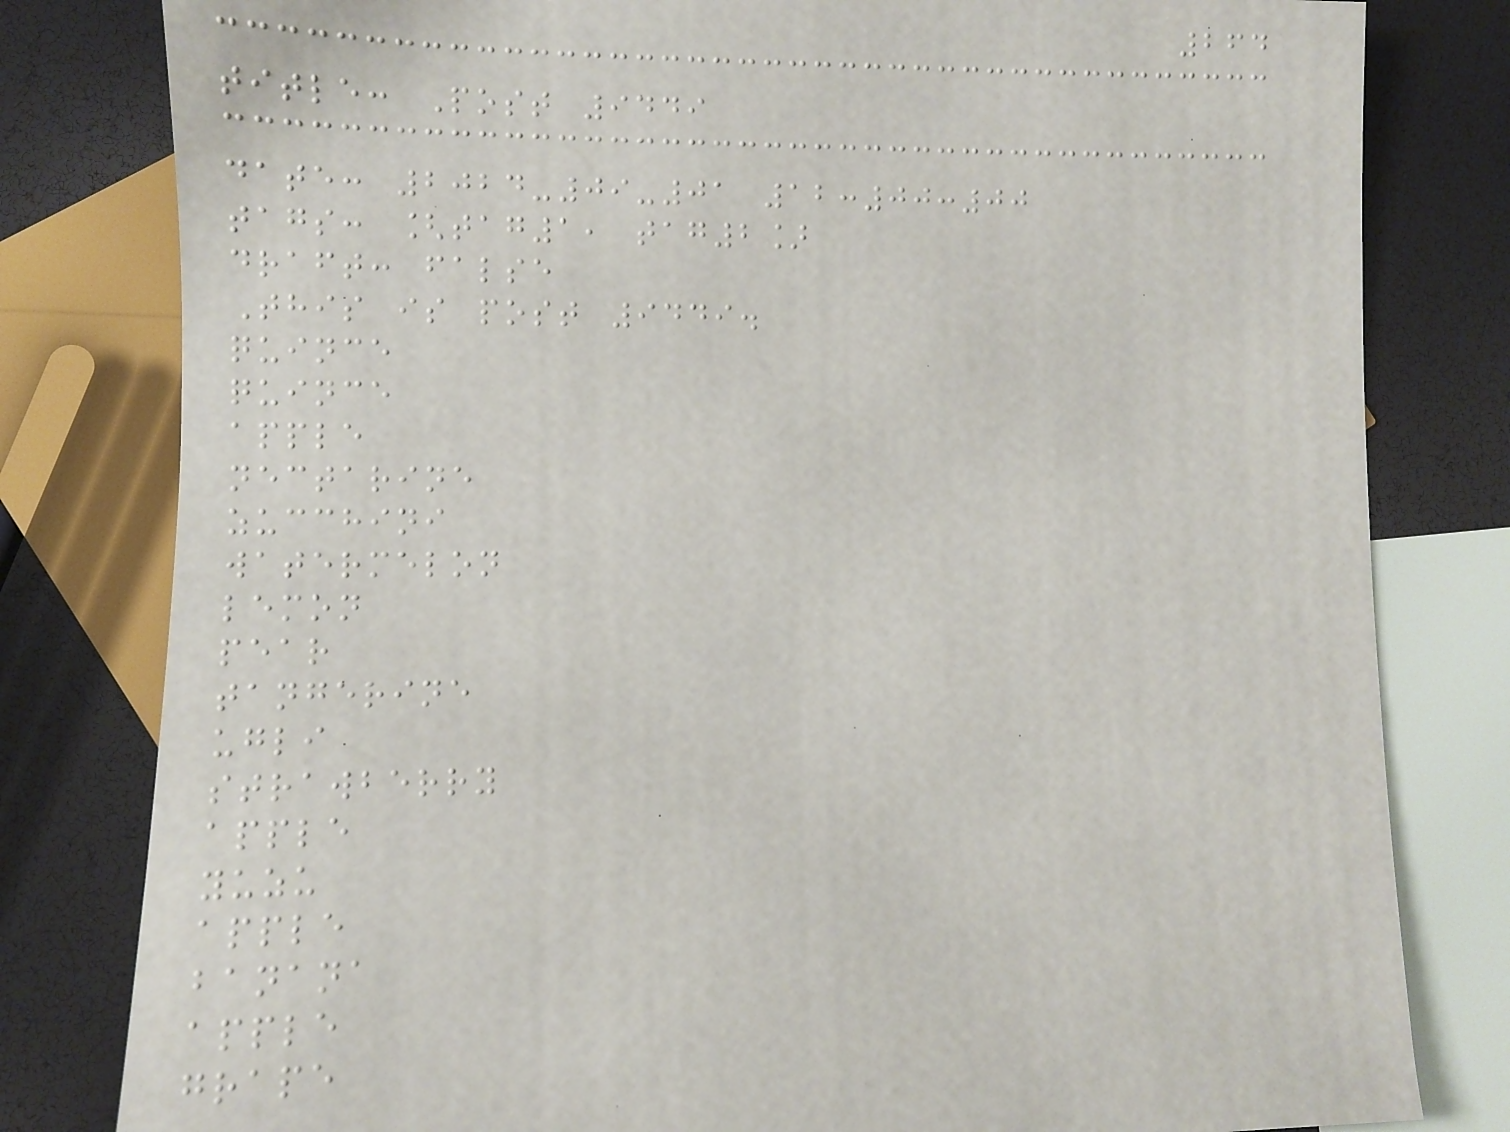264
title: Post 9449
date: 2024-09-01 12:00:00
tags: [tag1, tag2]
draft: false
This is post 9449.
quince
quince
apple
nectarine
zucchini
watermelon
lemon
pear
tangerine
ugli
strawberry
apple
yuzu
apple
banana
apple
grape
